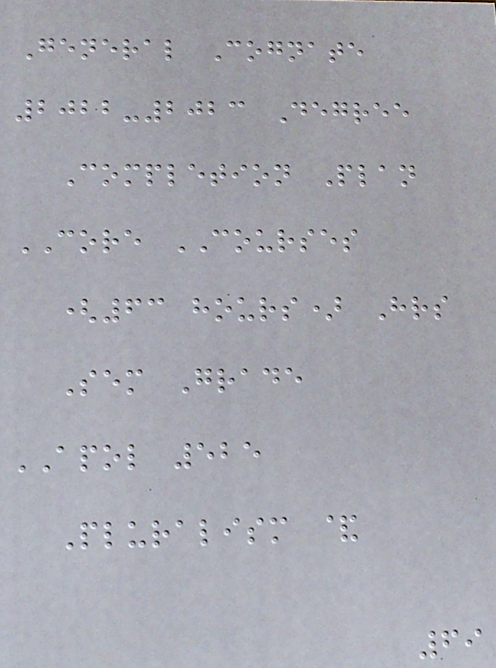General Cognate
2022-2023 Degree
Completion Plan
CORE COURSES
(63 hours) Hrs
Sem Grade
APOL 525
Pluralism &
69
